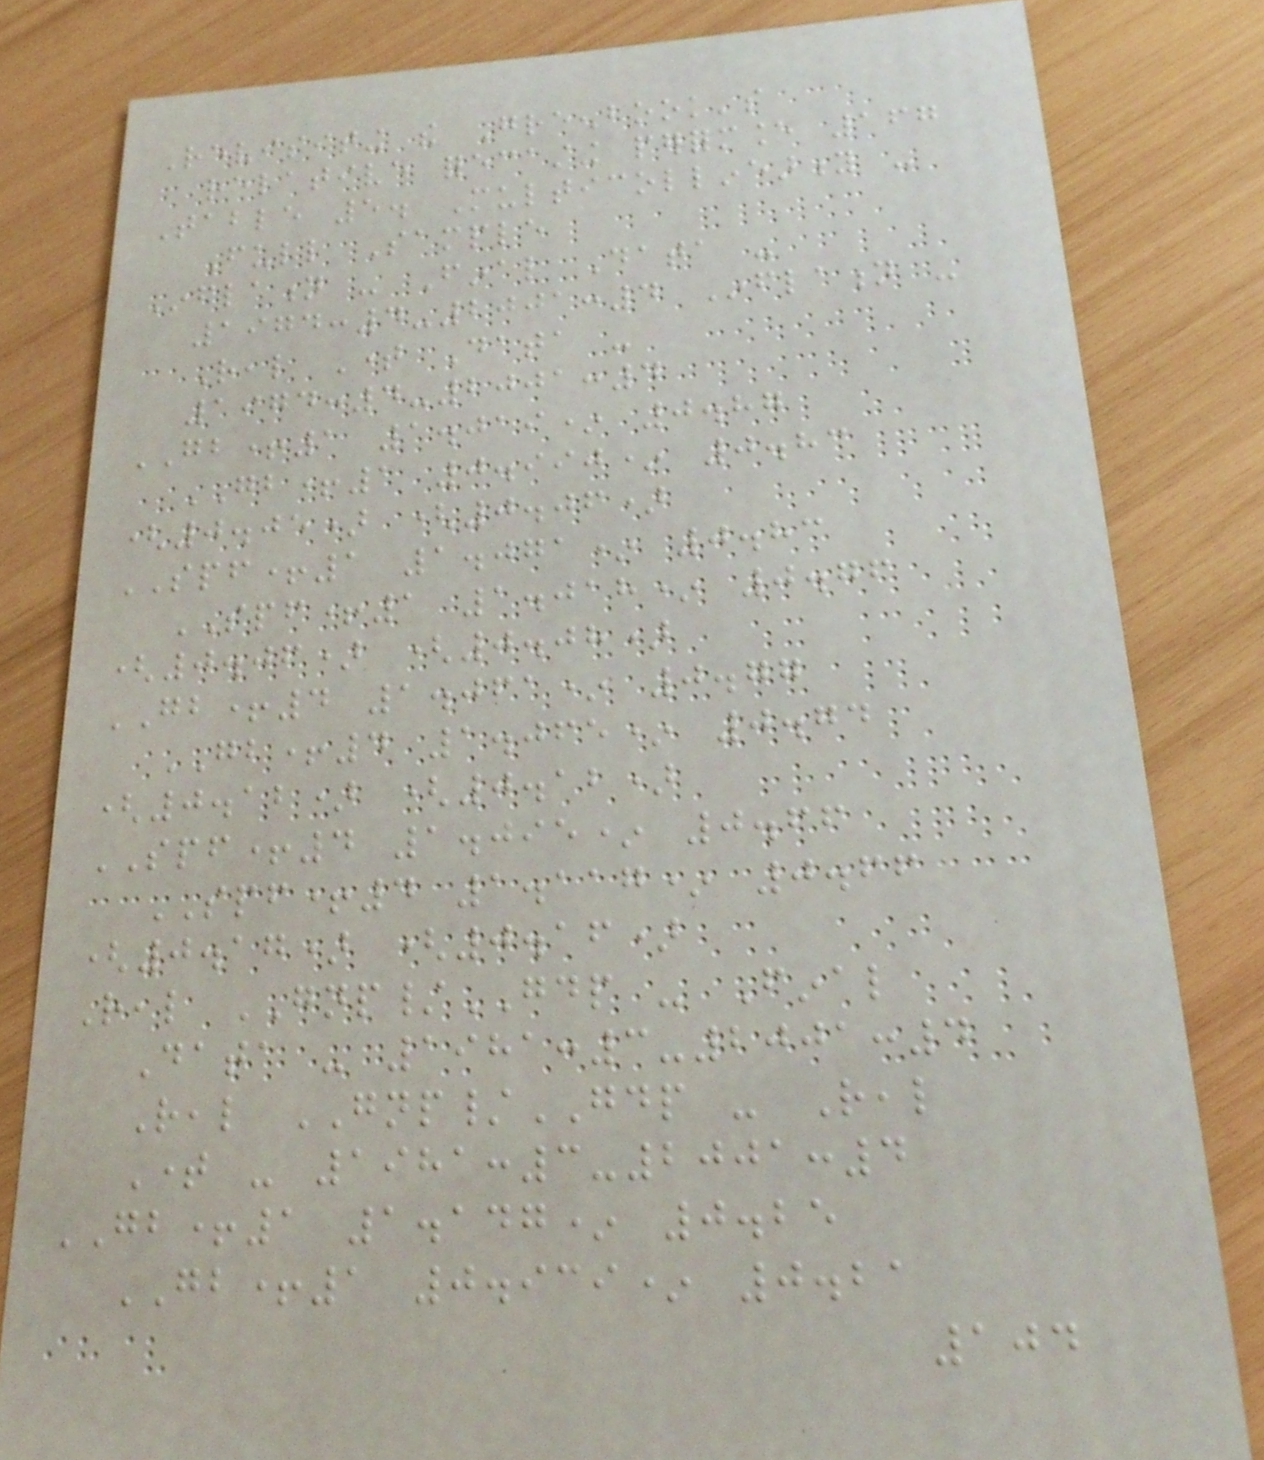Revisiting the Greenbook's
relative forecasting performance 167
Table 5. Multicollinearity -
Full Sample
Inflation - Final Data -
1974:4-2001:4 Inflation -
Real Time Data -
1974:4-2001:4
GB+1 1.019* 0.87
GB+1 0.990* 0.83
(0.05) (0.06)
SPF+1 1.071* 0.83
SPF+1 1.018* 0.76
(0.06) (0.08)
GB+4 1.061* 0.77
GB+4 1.065* 0.74
(0.12) (0.12)
SPF+4 1.095* 0.66
SPF+4 1.117* 0.66
(0.17) (0.16)
Real GNP/GDP - Final
Data - 1981:3-2001:4
Real GNP/GDP - Real
Time - 1981:3-2001:4
GB+1 1.147* 0.25
GB+1 0.939* 0.21
104
